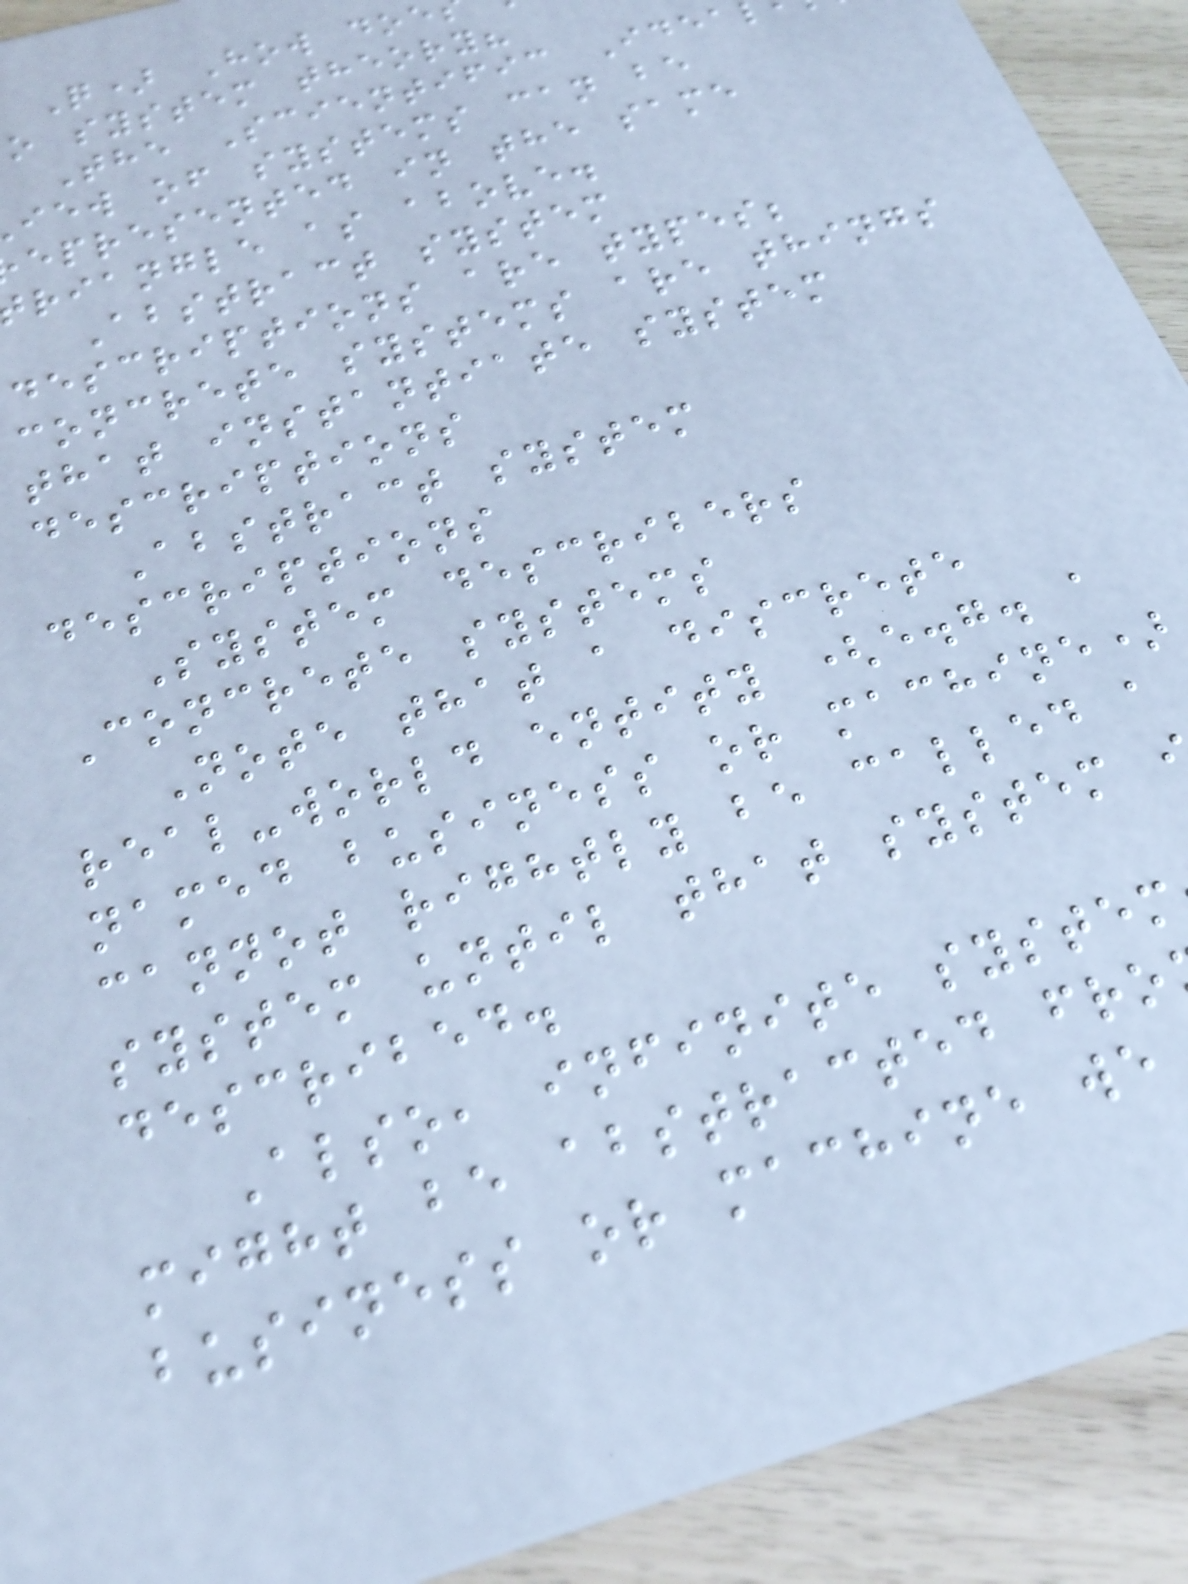Q) How doe
o system theory?
The Scientific Idea
iew of systems can be
epresented in the same
riangle as above.
Abstract system
descriptions are types;
concrete systems are things
that instantiate system
descriptions
Abstract system
descriptions
System describers
Concrete systems
Note that a discrete
real-world entity (e.g. a
named business or machine)
cannot rightly be called a
system until that system
described.
Also, infinite system
might be abstracted fro
business or machine we
